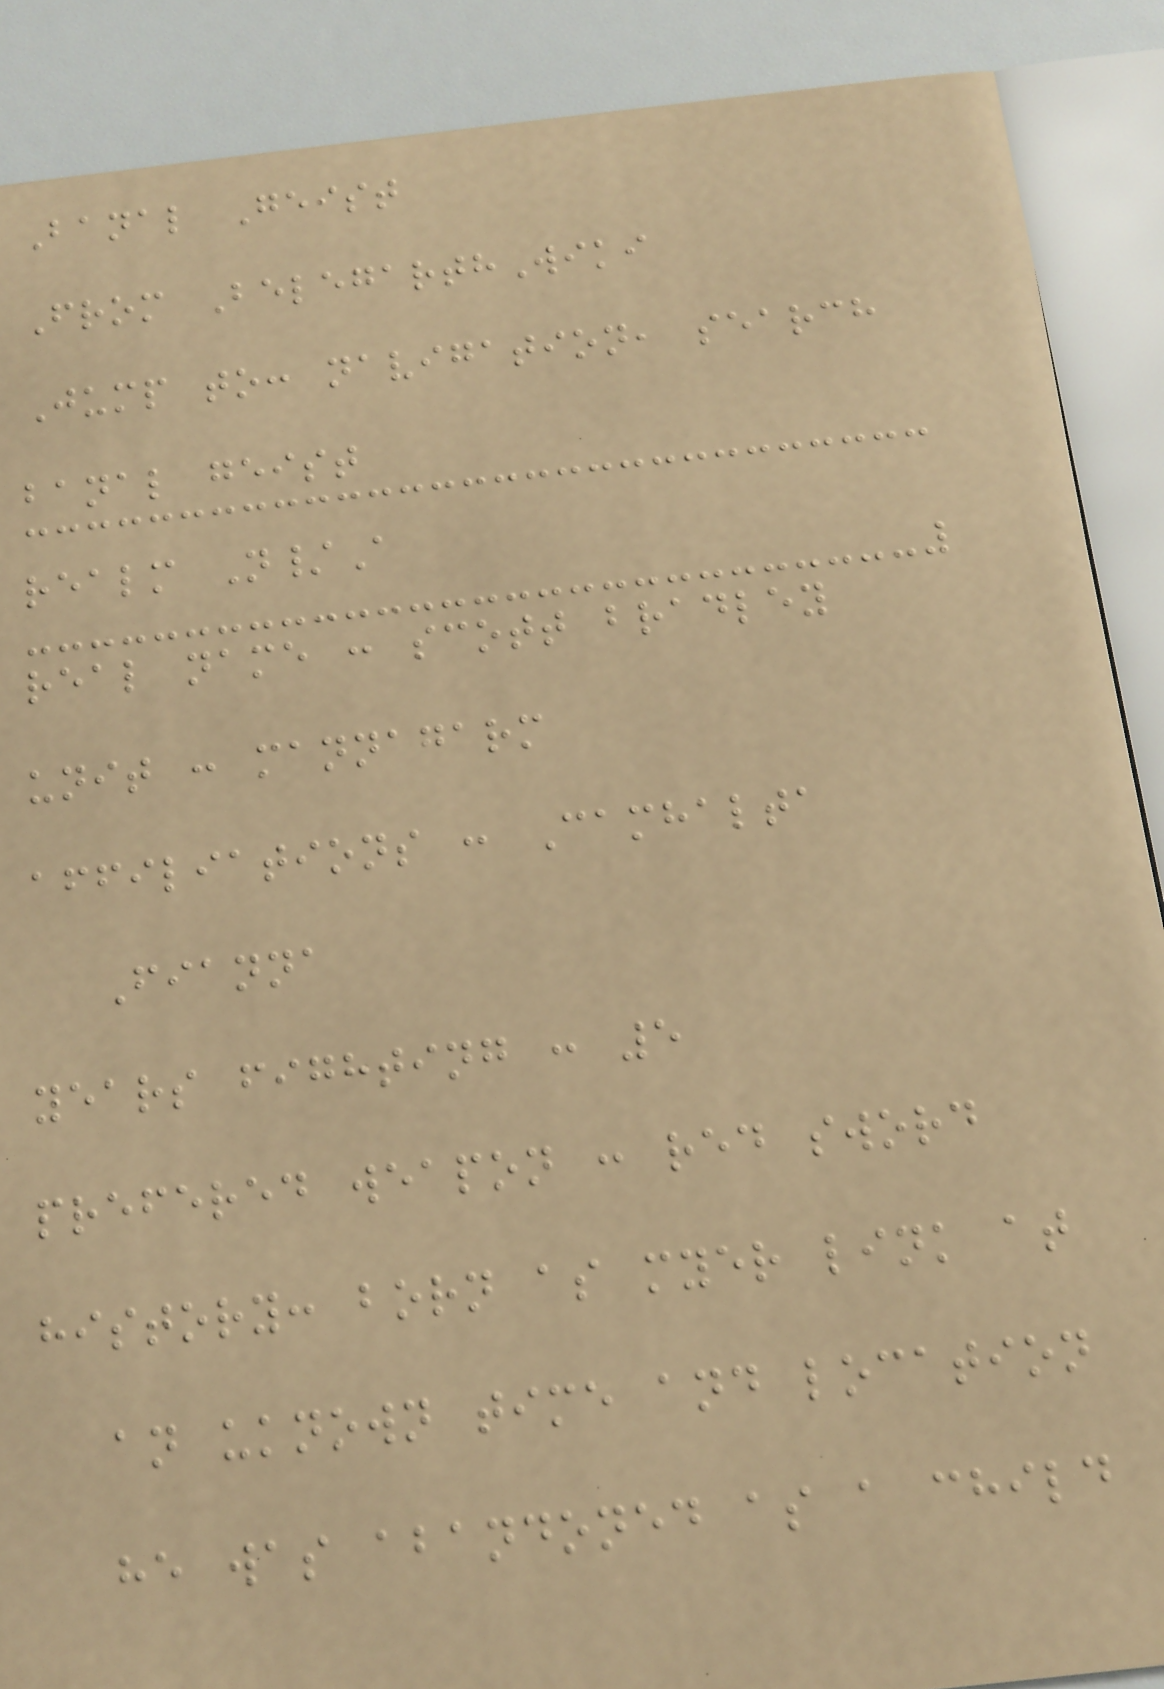Banal Geist
From BelegarthWiki
Jump to: navigation, search
banal geist
realm N/A
real name : scott bradley
unit : mannagarm
affiliations : Camhalta
Fianna
years fighting : 5
prefered weapon : red sword
history: born as myer link at
an uknown time and location
he was abandoned as a child
